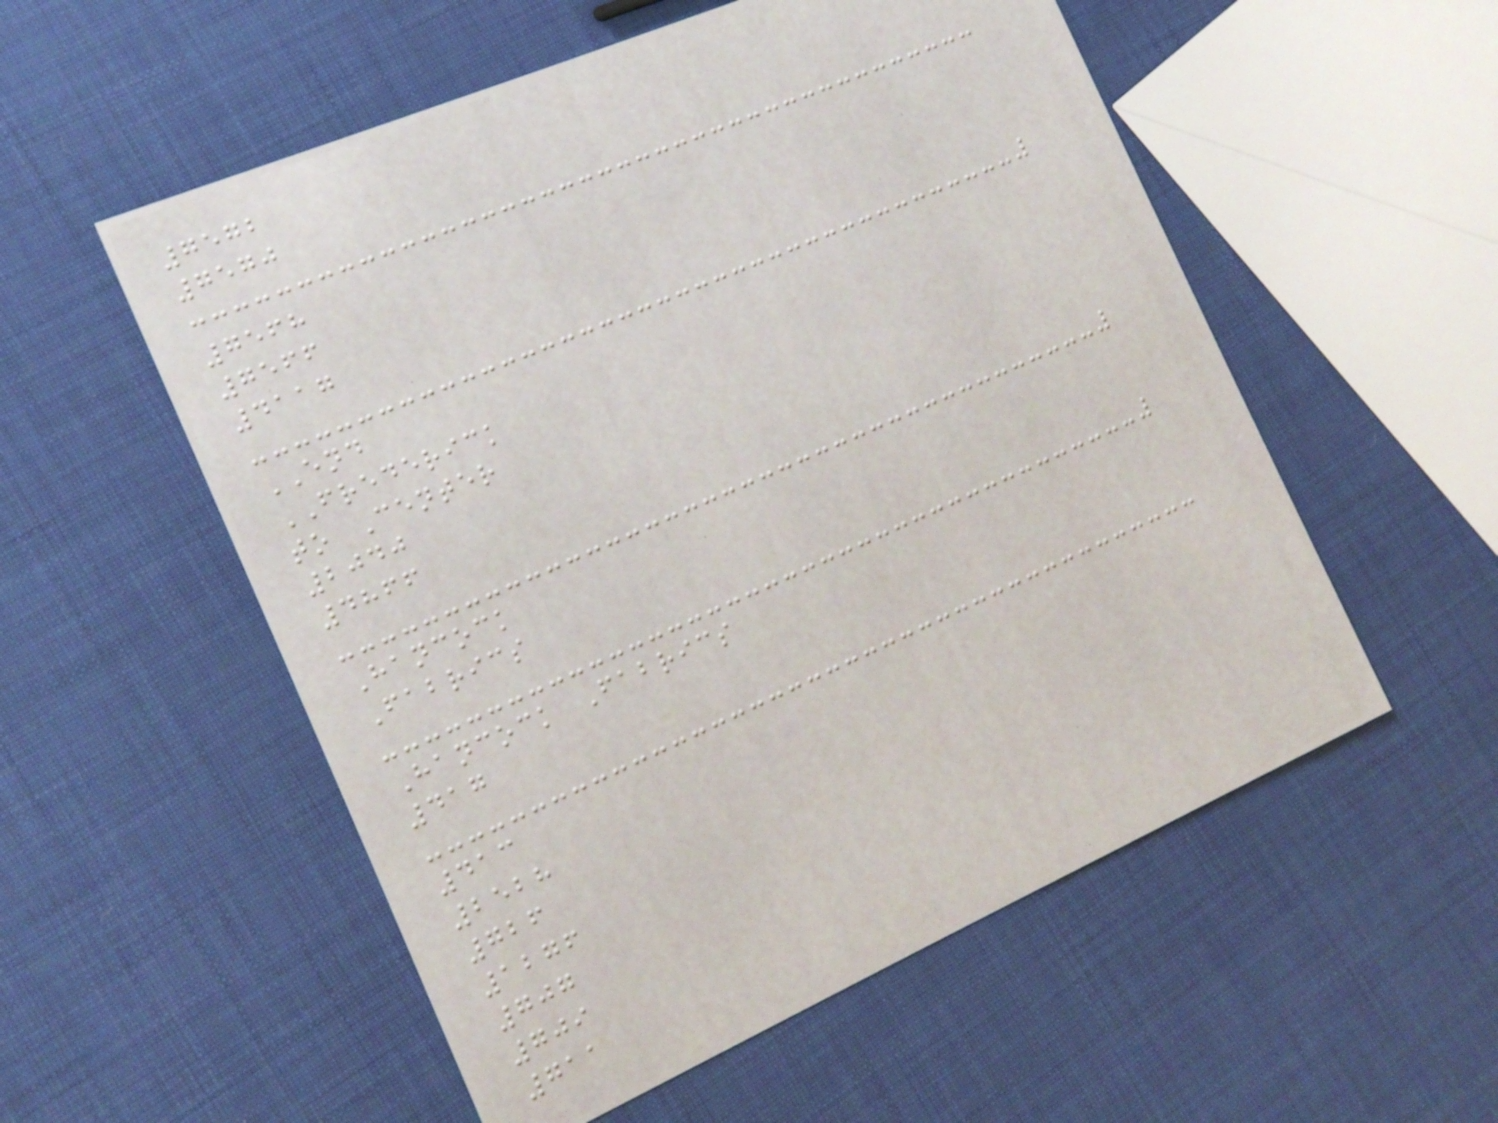7572
7570
7568
7566
4117
END
FREDERICK
to Center
2040
4866
Hancock
Fabrics
Hancock Fabrics
417
413
2528
726
1276
707
709
711
